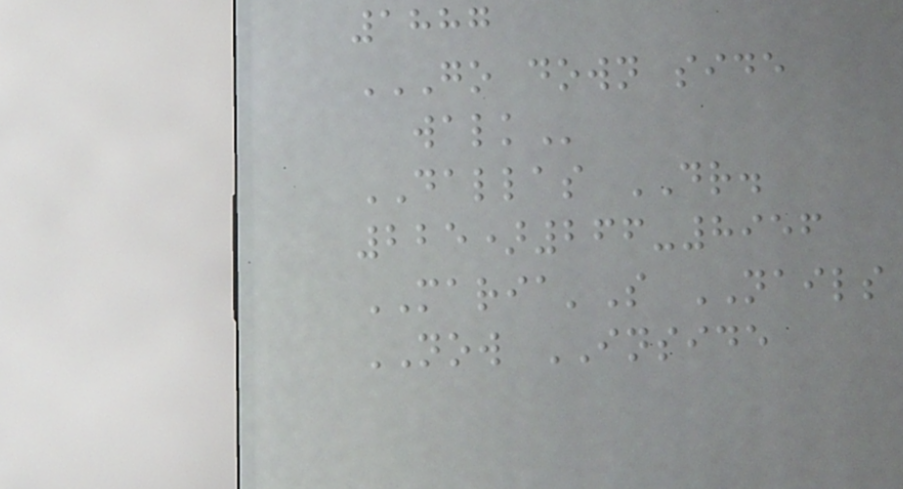1887
GO DOWN SIDE
WALK
DALLAS DR.
225)266-8956
MARIA'S NAILS
NOW INSIDE
